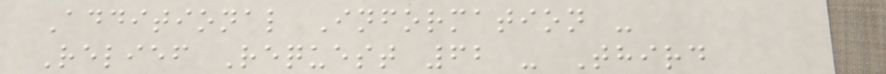Additional Information -
Relief Request 62 - Third
